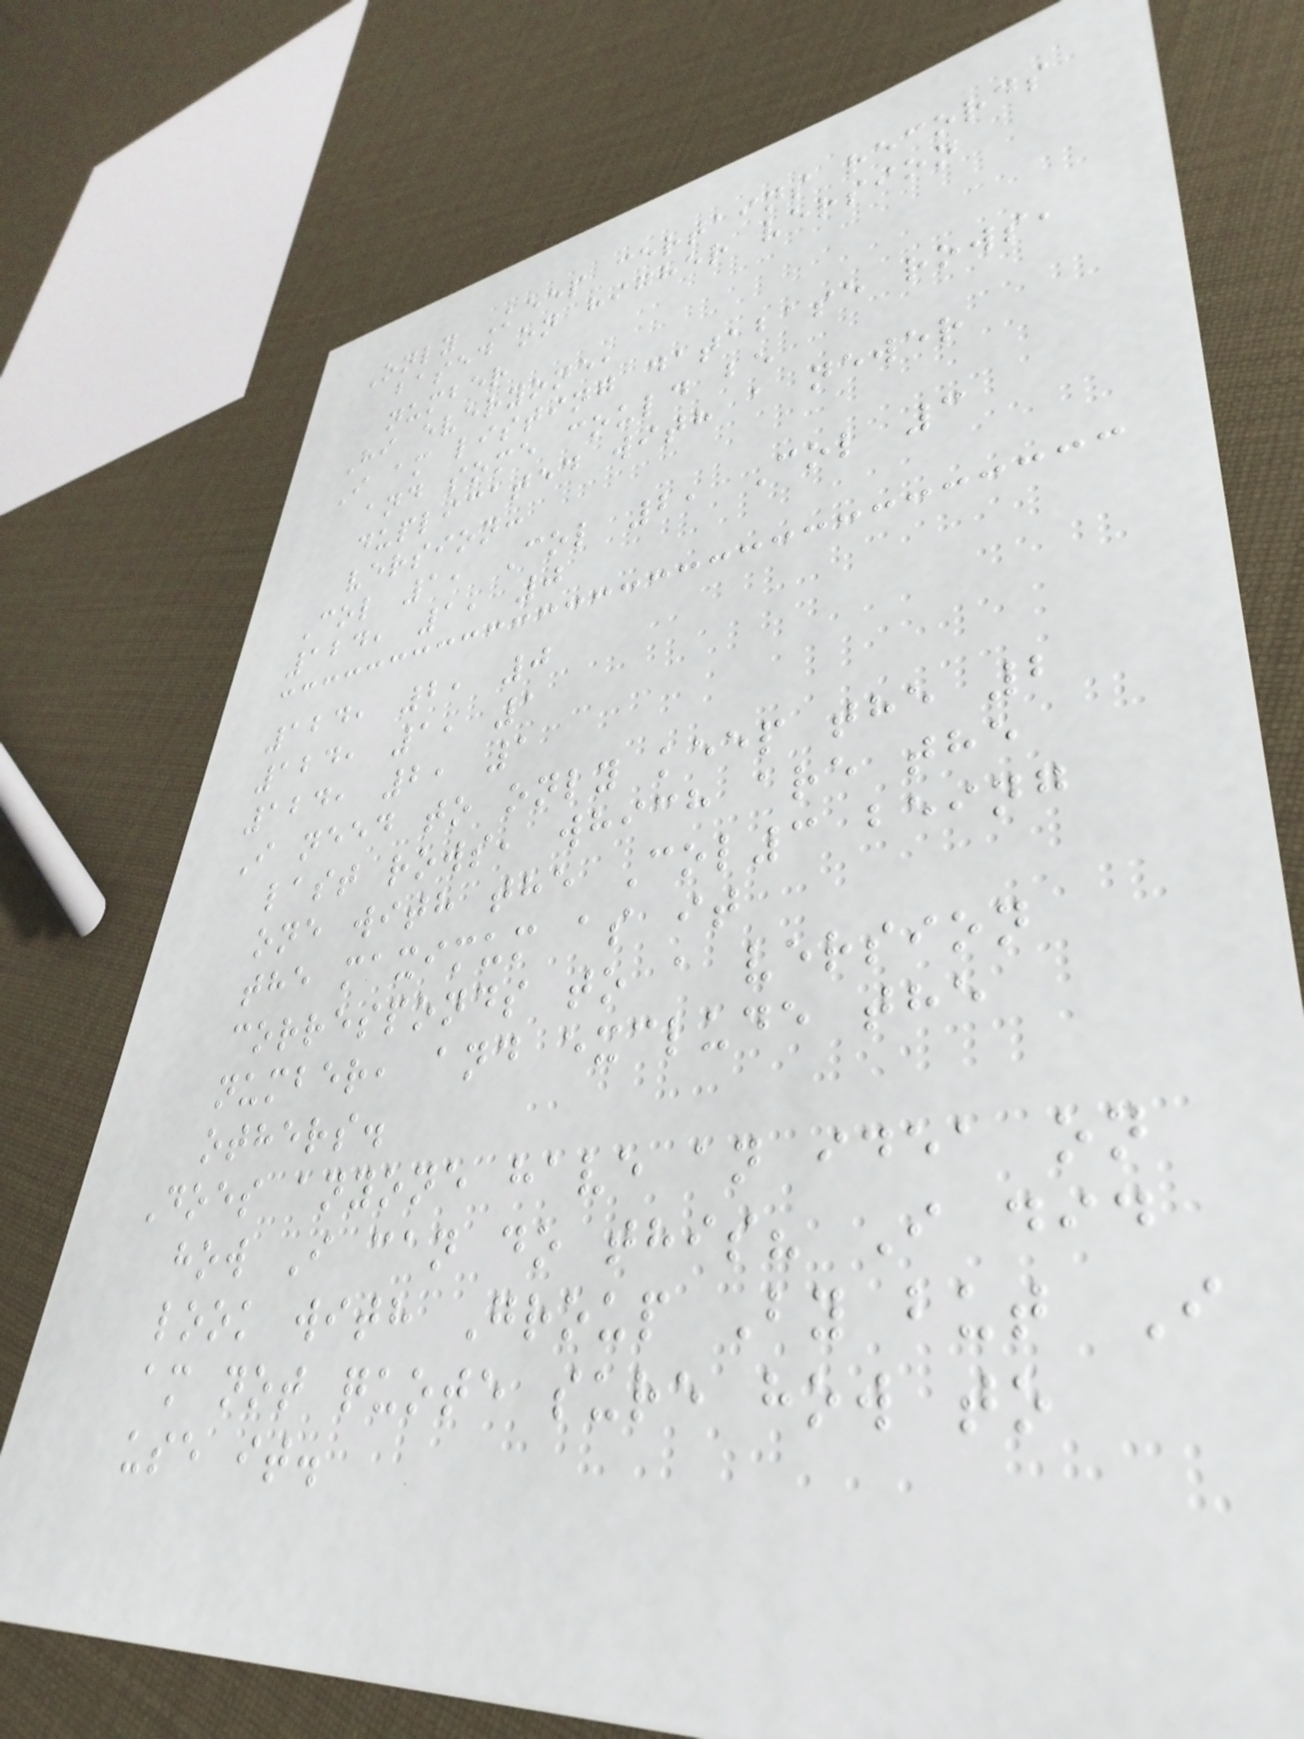Only Keep certains records
based on higher version
number
Hi everyone,
I am listing database rows,
and some could be
duplicated with a newer
version:
Col 1, Col 2, Col 3
124, 1, 0
124, 2, 0
124, 1, 1
124, 2, 1
I need to only keep the 2
last rows, which are the
one with the Col3 being
the maximum as it
corresponds to a version
number, and exclude the
others.
Does anyone have an idea on
how I can do this? I did
look with Group By but I
am not quote sure how to
use it.
